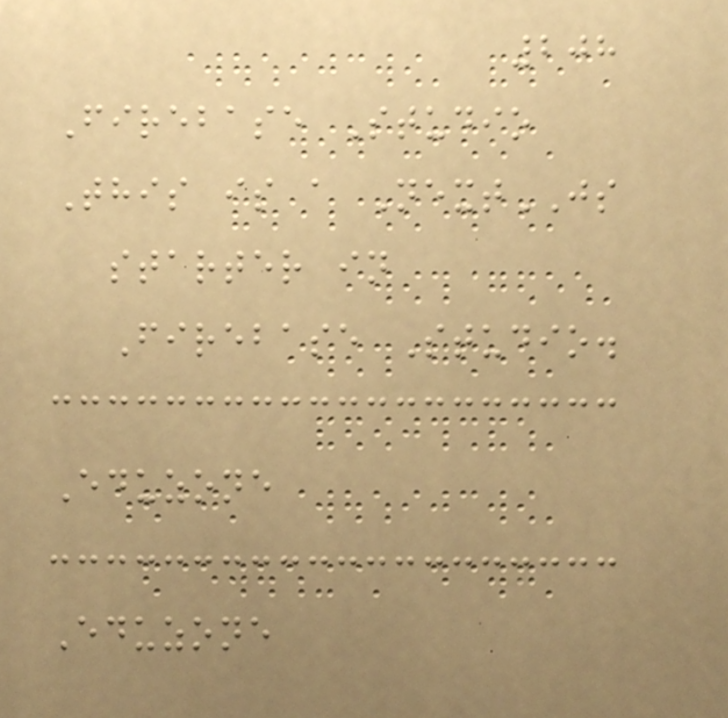208
Firebase Studio
This is a NextJS
starter in
Firebase Studio.
Eduzone
Eduzone
